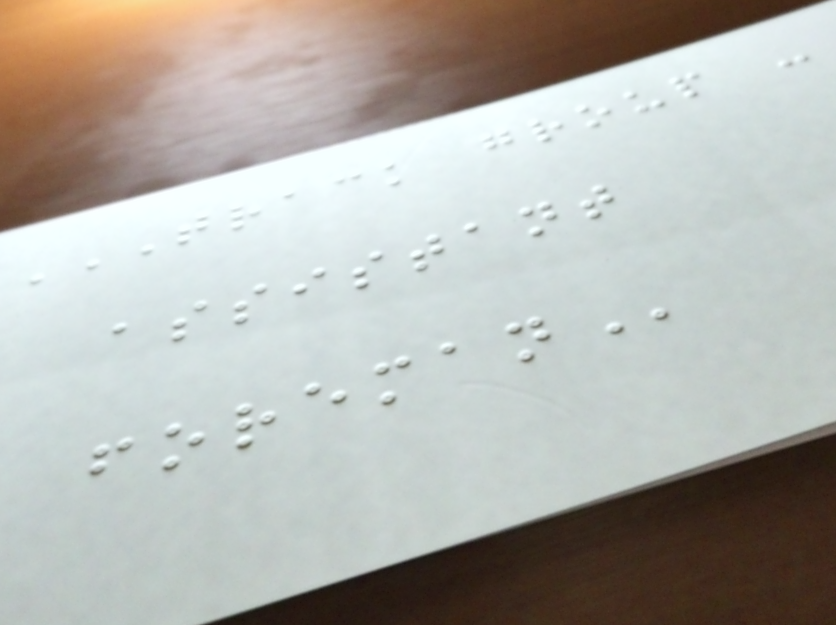TRACK GROUP -
ASSISTANT
FOREMAN
